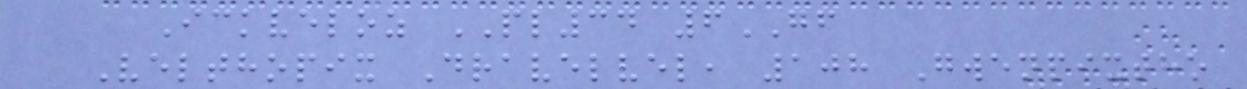Ickveloz PL34 6GF
Velthopix Dravelvel, 108 Gwenpixtho
